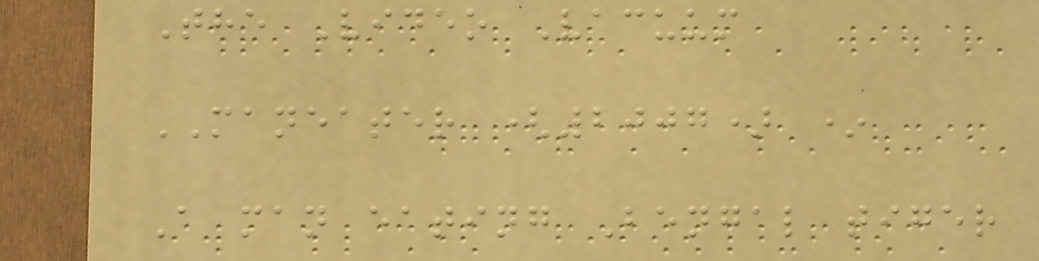The Video Vacuum
MANEATER (2007) *
A man eating Bengal tiger
